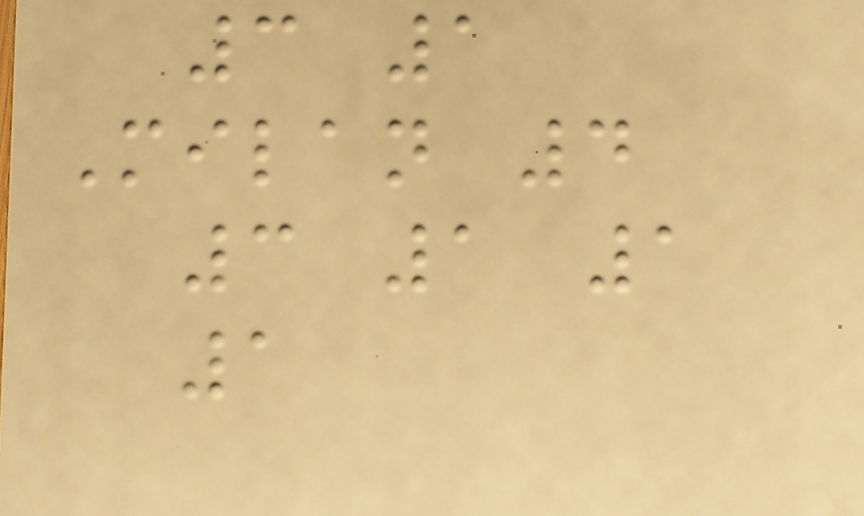3 1
Milan 4
3 1 1
1
